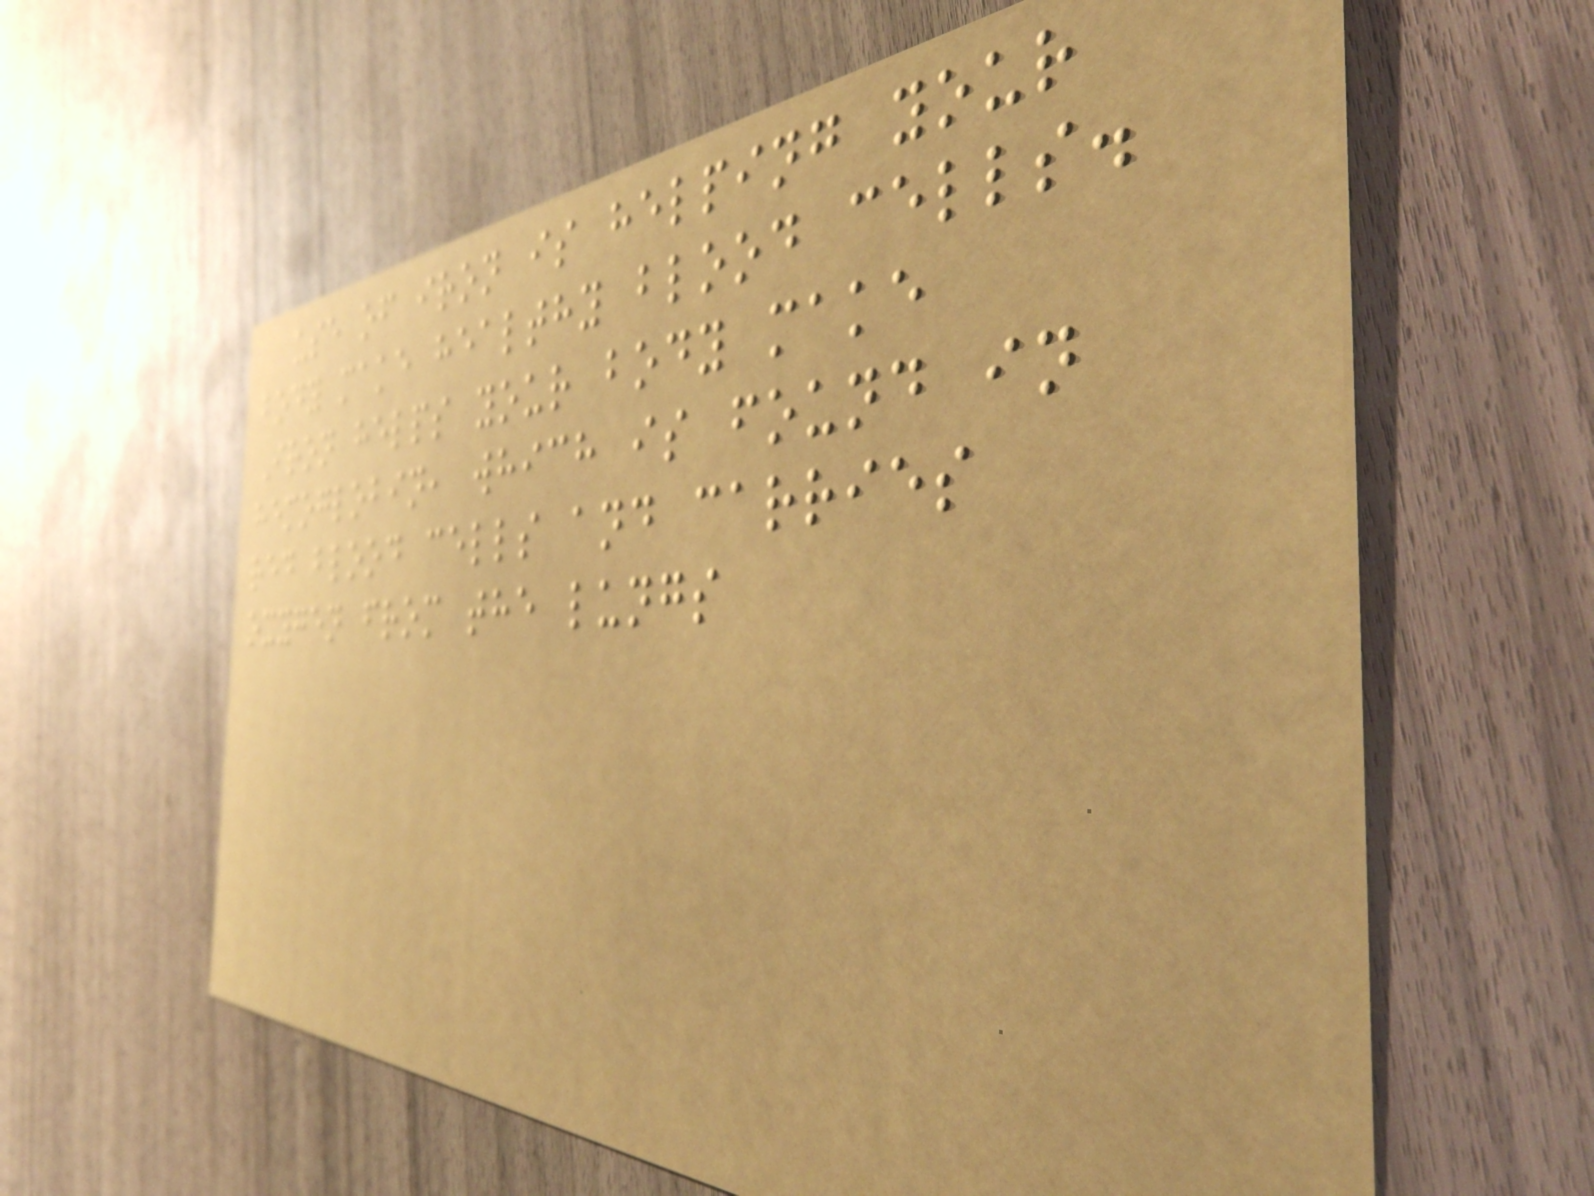use of iron is helping your
body make healthy blood cells.
Iron helps your body make
hemoglobin, which is found in
red blood cells and carries
oxygen from the lungs
